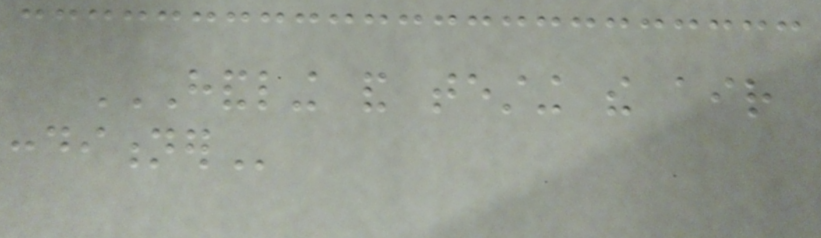HANDLING AND TESTING THE AIR
CONDITIONER
